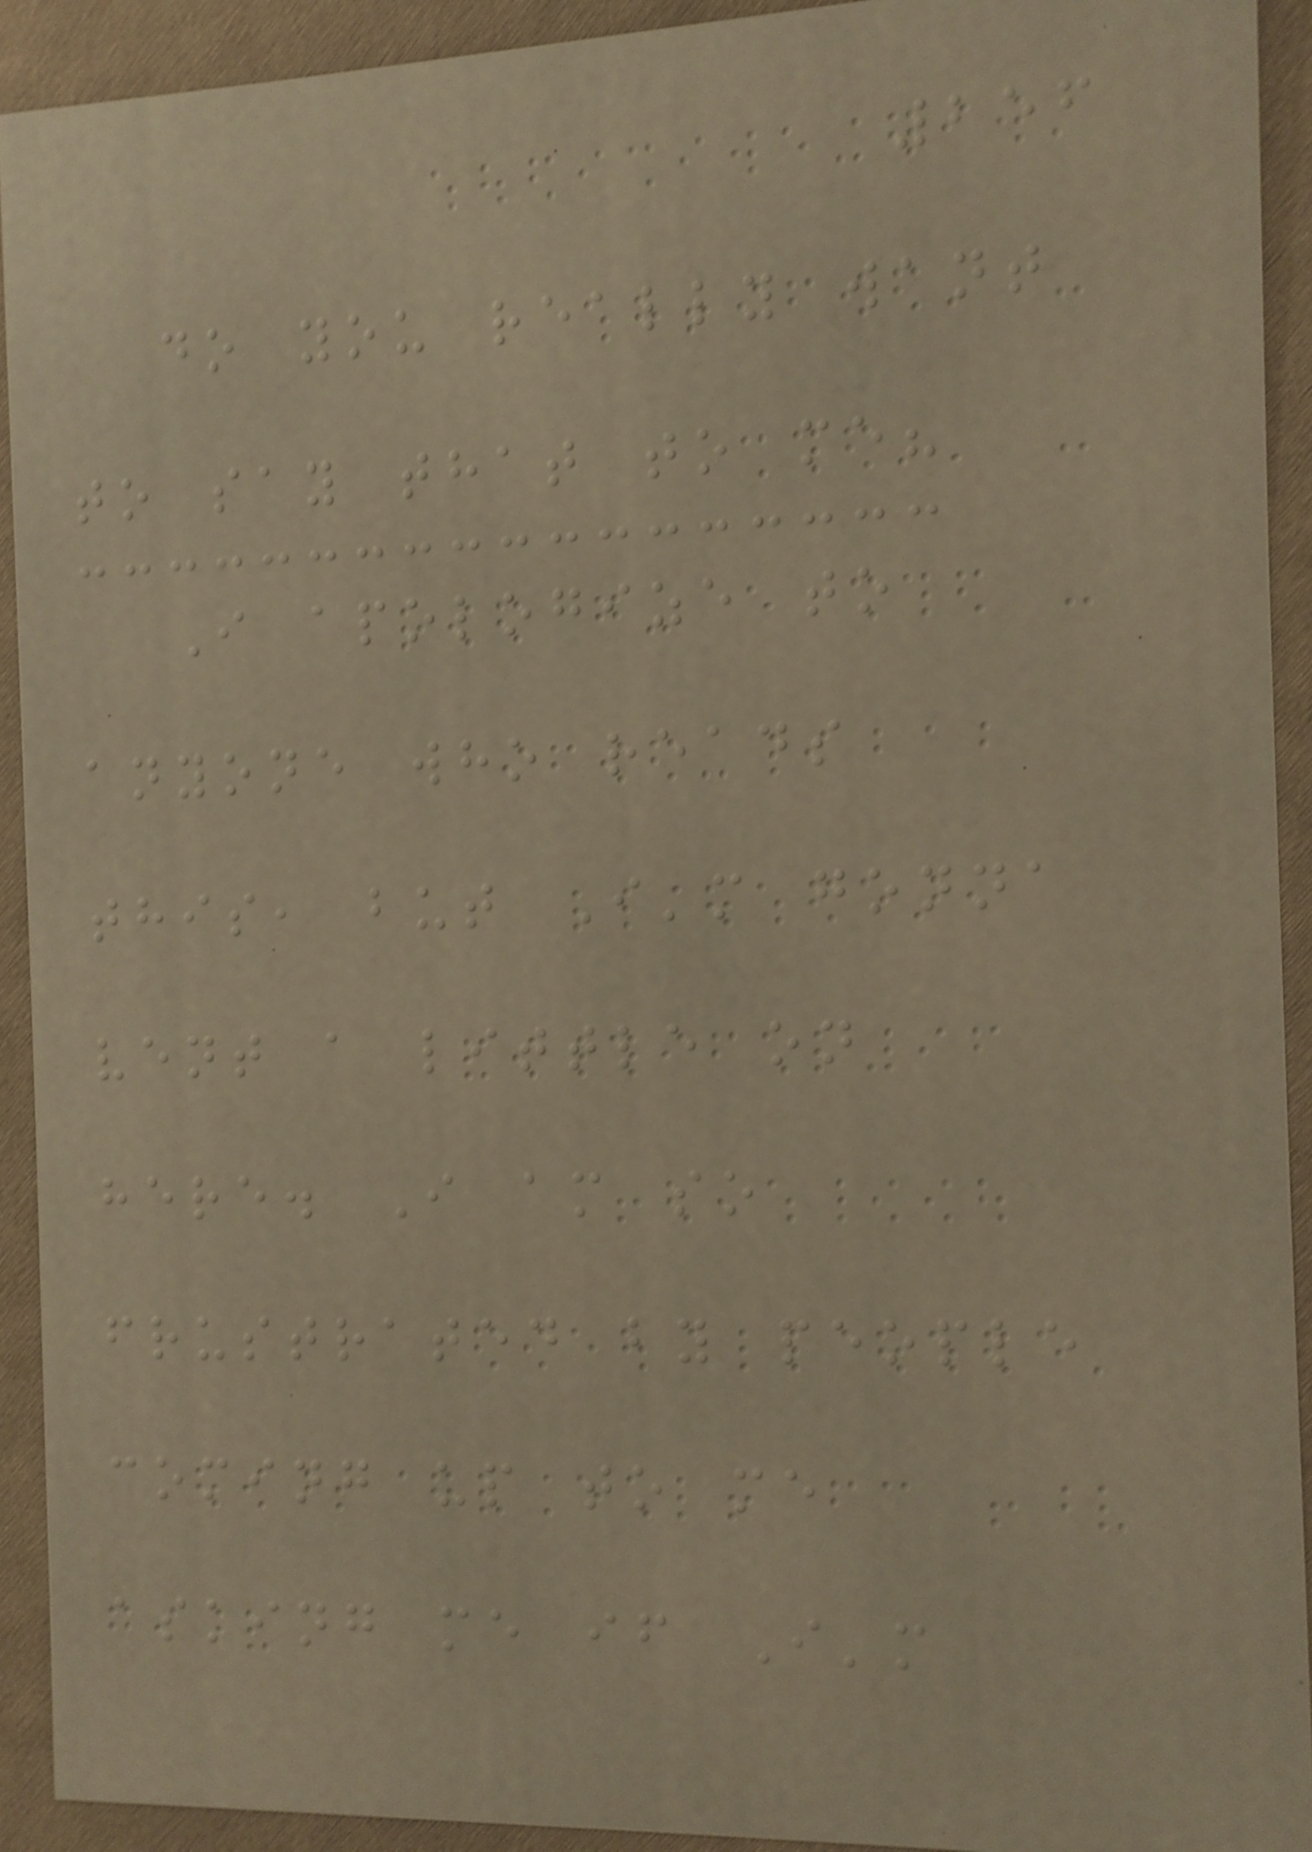256
do you really want
to say that to me?
I apologize to
anyone who reads
this, but I'm gonna
vent a little on
here. I am so
frustrated by people
coming up to me
asking me if I'm
